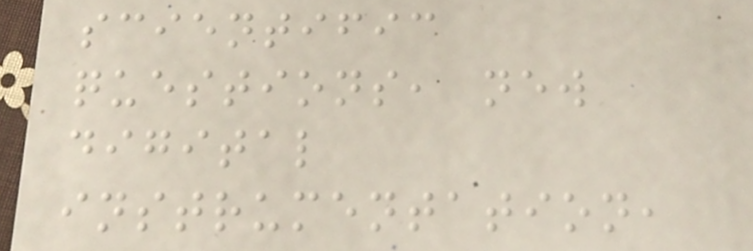scientific
questions, new
digital
instrumentation,
